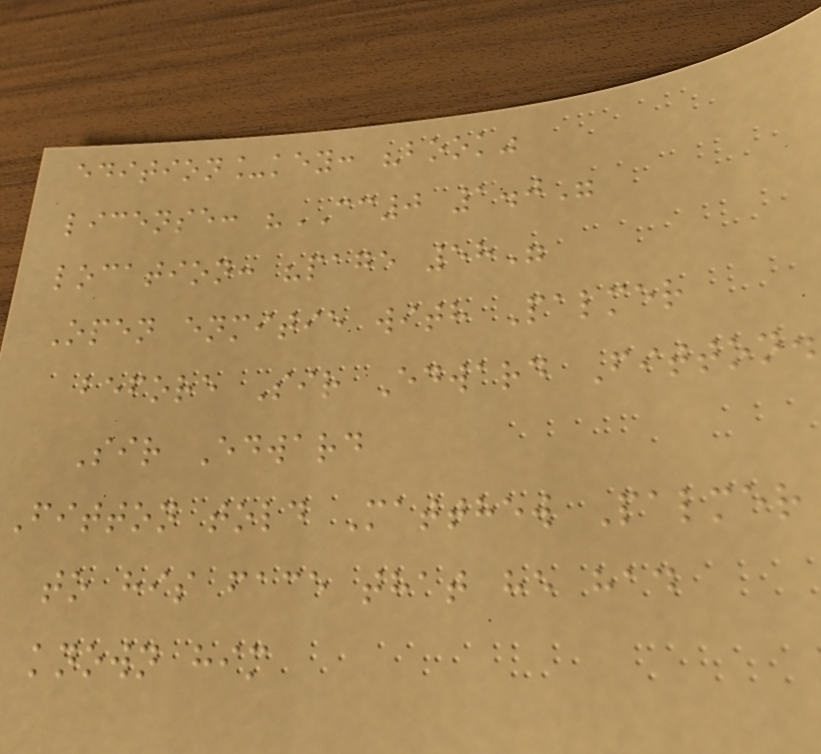edition_key: "book"
license: "CC0 1.0"
location: "page 58"
Open enmitie with Palmer
before Sir Edward Fitton.
Sir Edward
Fitton told Matthew Palmer
to his face that he had
known him
